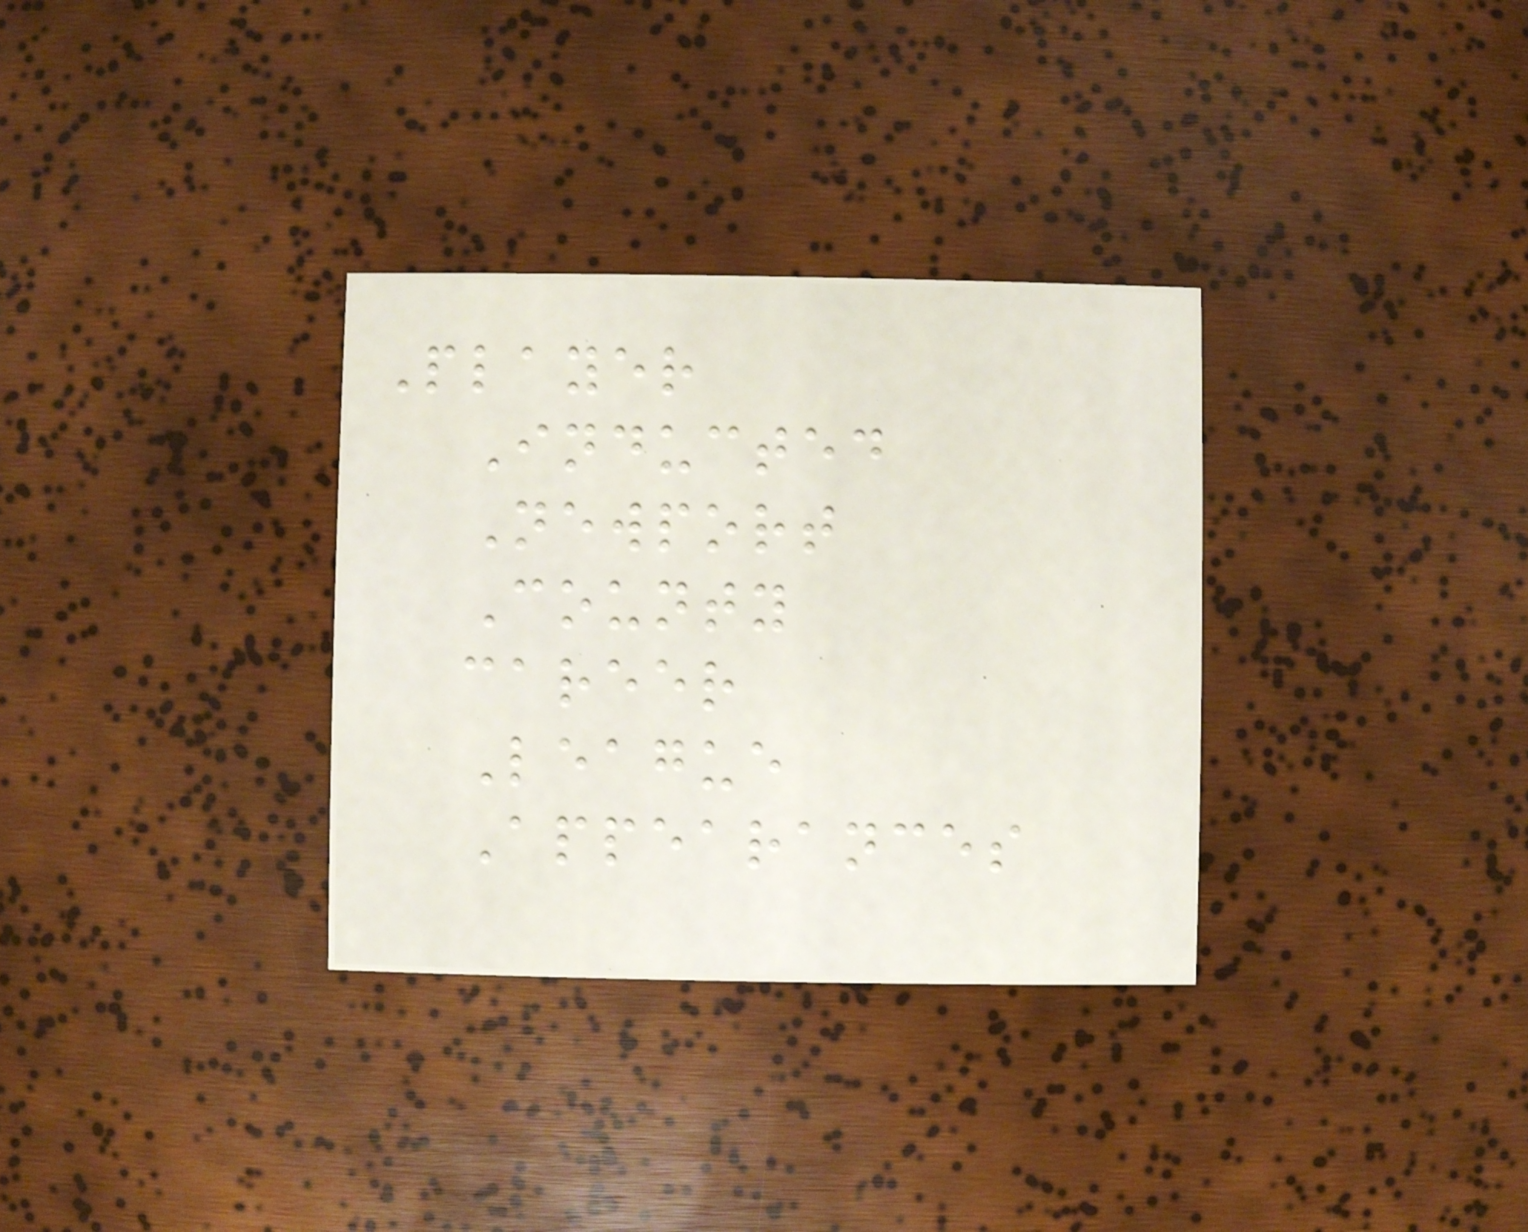Player
Inducted
Newport
County
career
League
Appearances
